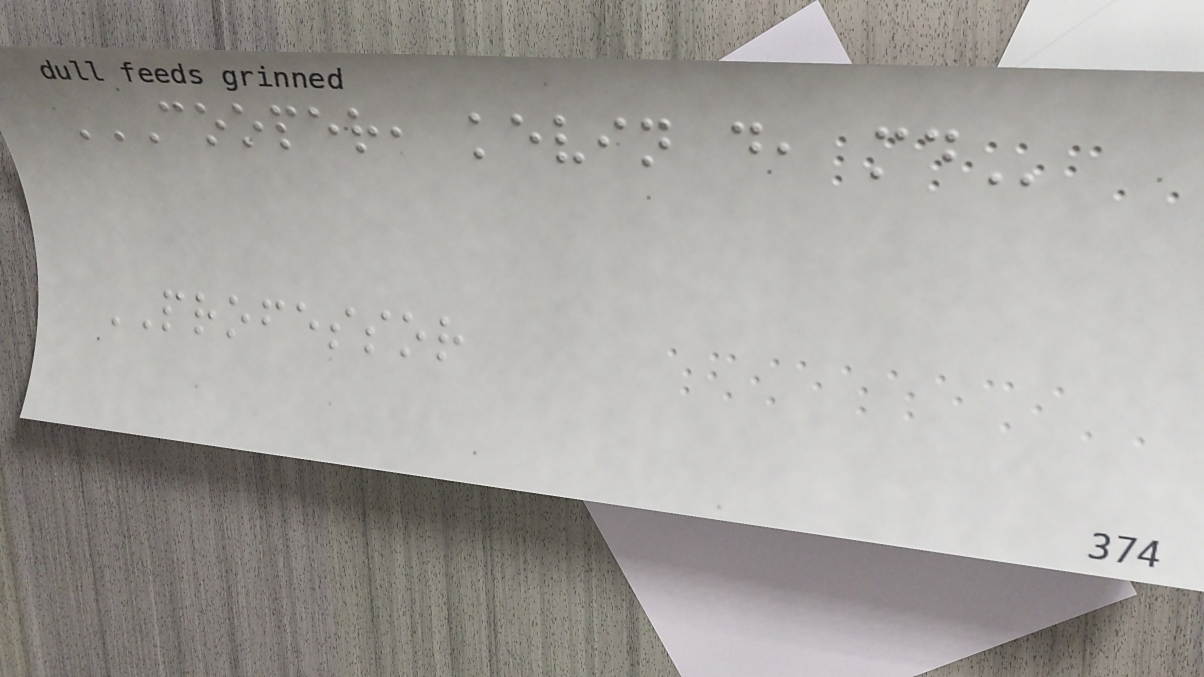COOPER, KEVIN D, MD
PROFESSOR
